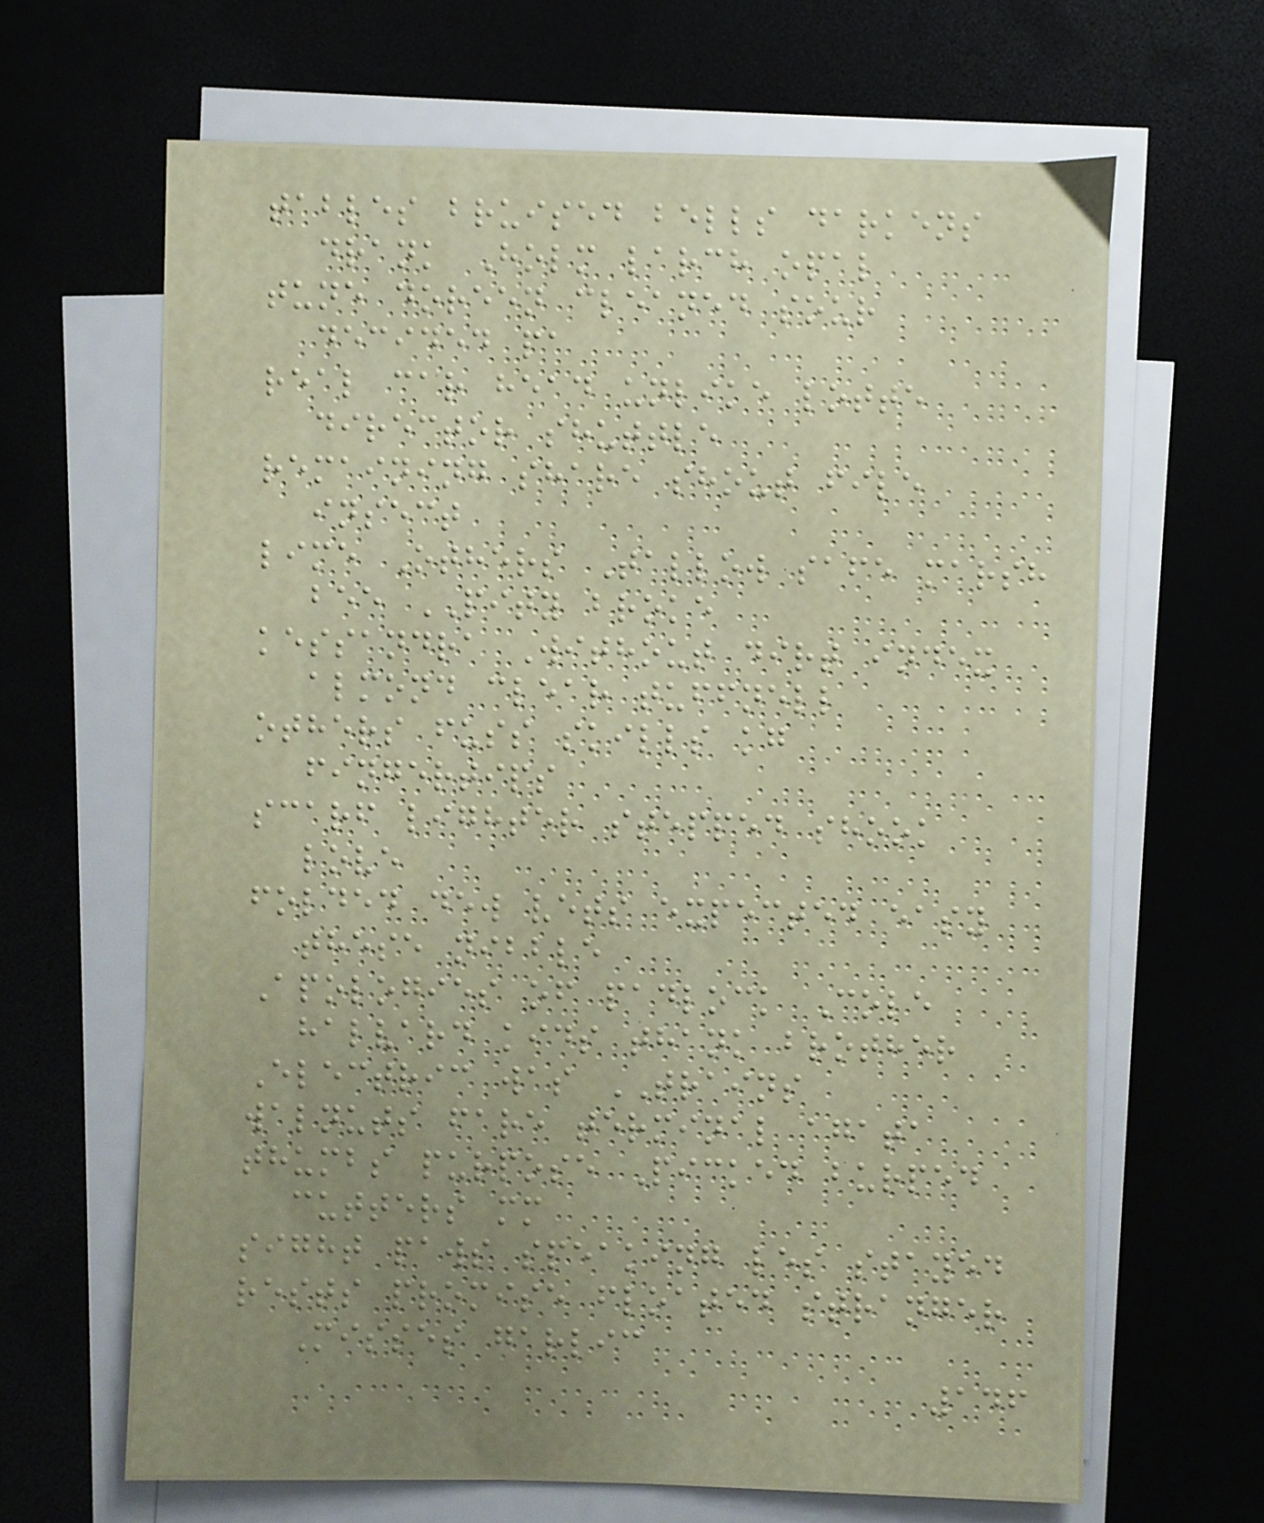tables bruised bells darkens
drank Holm larch opal
tune doreen cleaned sour
decided pa
real car head unlike lotte
director shuttle
remaining share shout file
insect
lime Others Tallow safe marsh
bee PITY broke
kessandra Without dirt index
almond clear tuffnell
others fuss skills kg
fingertips
scarf lighter stepped shook
love
folded dew vets expected easy
these nibble
Apologies of padlock Cole
halvard kids thank brother
Electric was TRAINS
walnuts fare terminal agata
thumbs purpose Picked burped
cutters mm
sight paws speaking les stayed
rests promise floated stranger
Misses garlic
146
